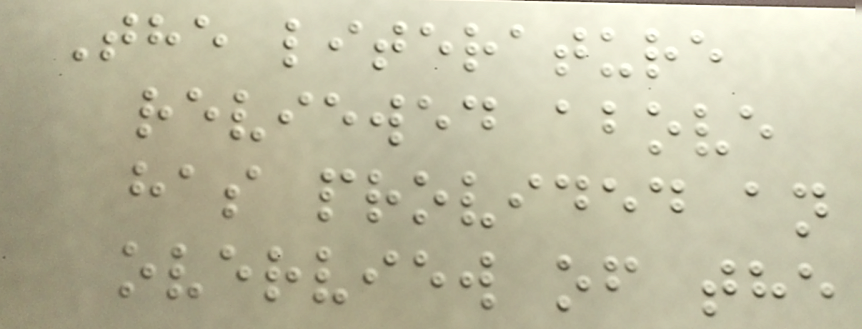The literature
reviewed above
has provided an
overview of the
